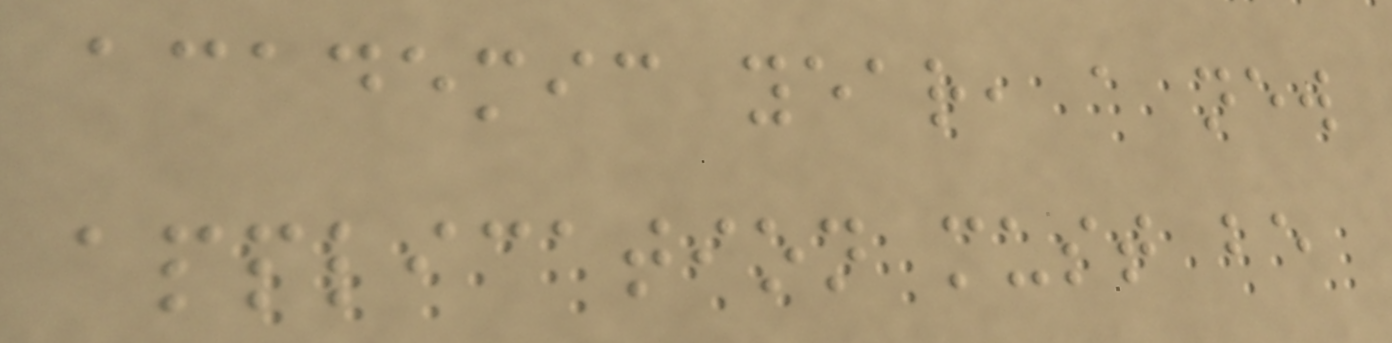academic year, a new
application must be
